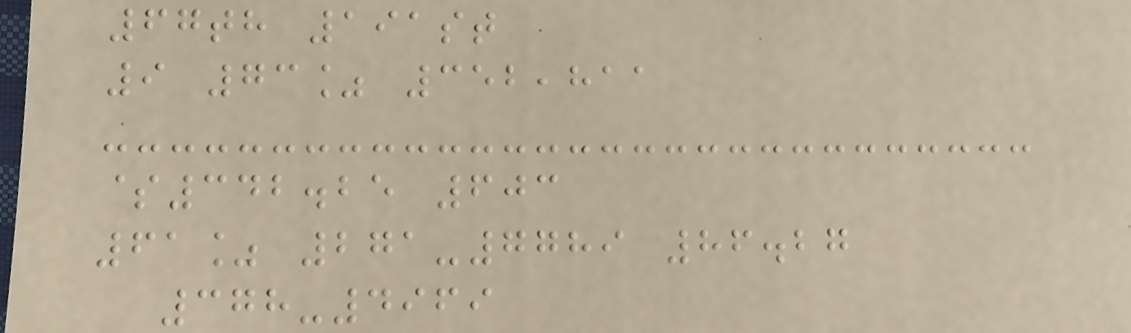67th 191st
9 73% 352,811
$342.25 603
61% 271-7789 86.27
378-4969
